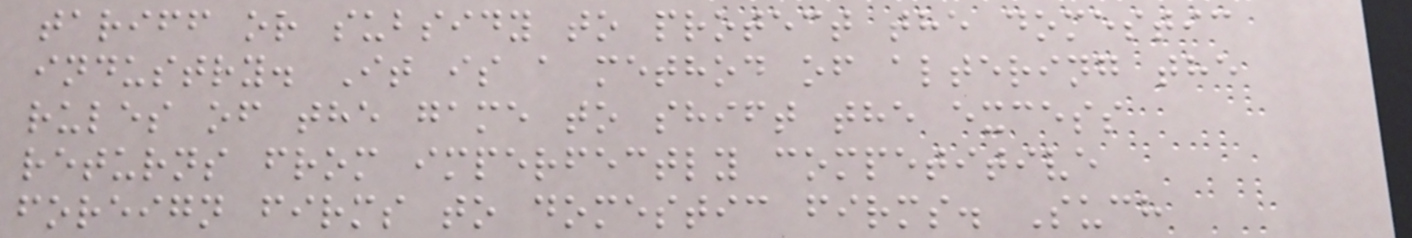tariff or subsidy to protect the domestic
industry. It is a method of altering the
rules of the game to shift the excess
returns from imperfectly competitive
foreign firms to domestic firms. Such
